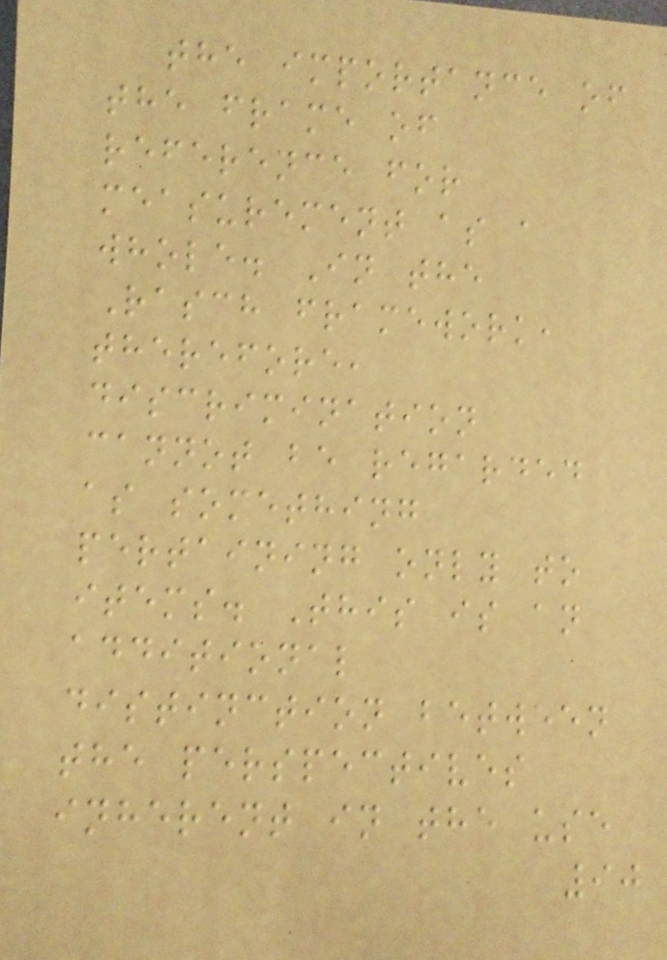the importance of
the frame of
reference for
measurement as a
whole. In the
Rasch framework,
therefore,
discrimination
cannot be regarded
as something
pertaining only to
items. This is an
additional
distinction between
the perspectives
inherent in the use
90
